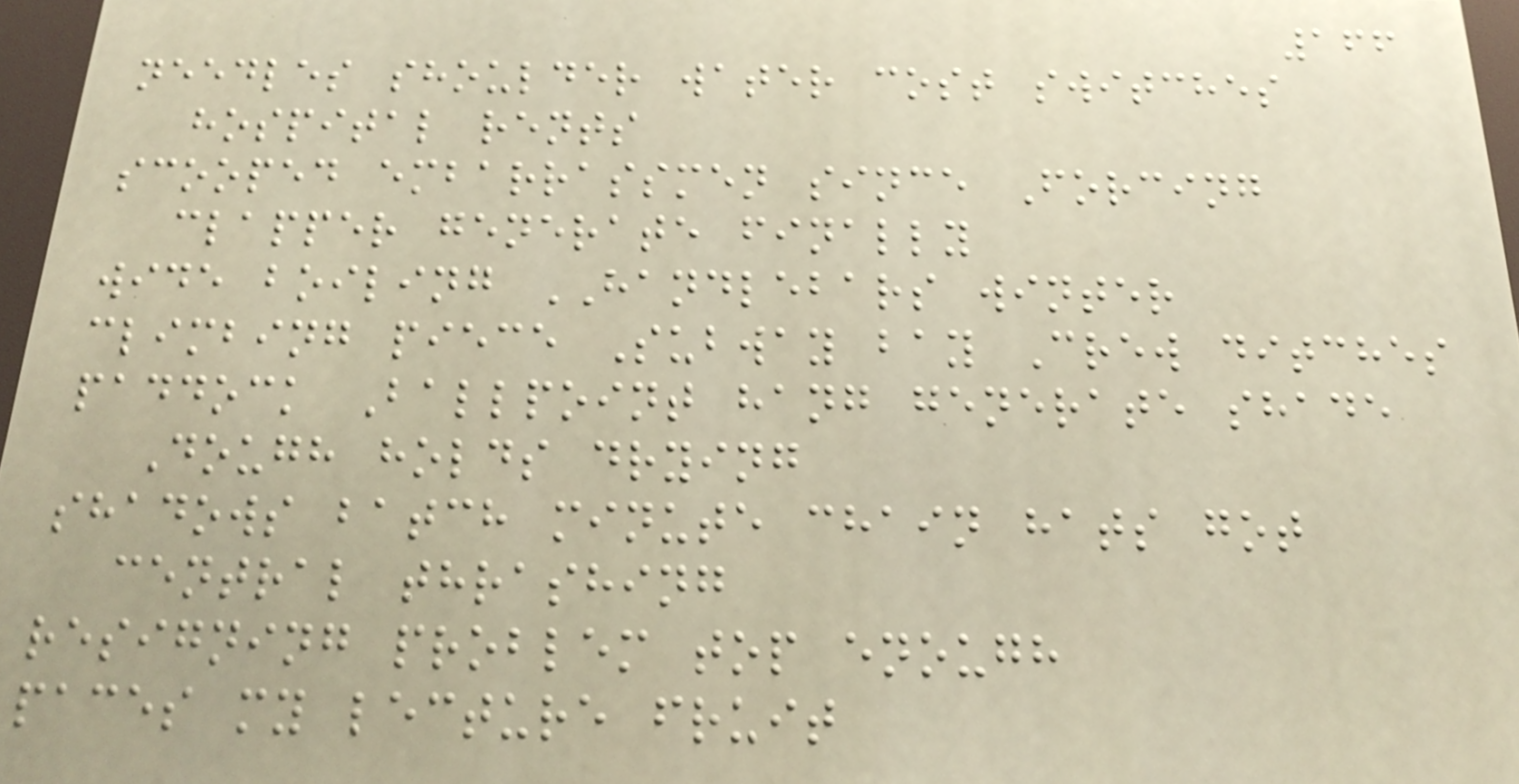166
needles shoulder water cost switches
hospital rents
scooped embarrassmen since Forcing
clapper generate finally
wide boiling HANDLEBARS winter
climbing piece Subway bay Crew ditches
paddock Ballpoint hang generate shade
Dough holds drying
shadows batch minute chain hats got
central thrashing
resigning problem top enough
paces my lecture fruit
